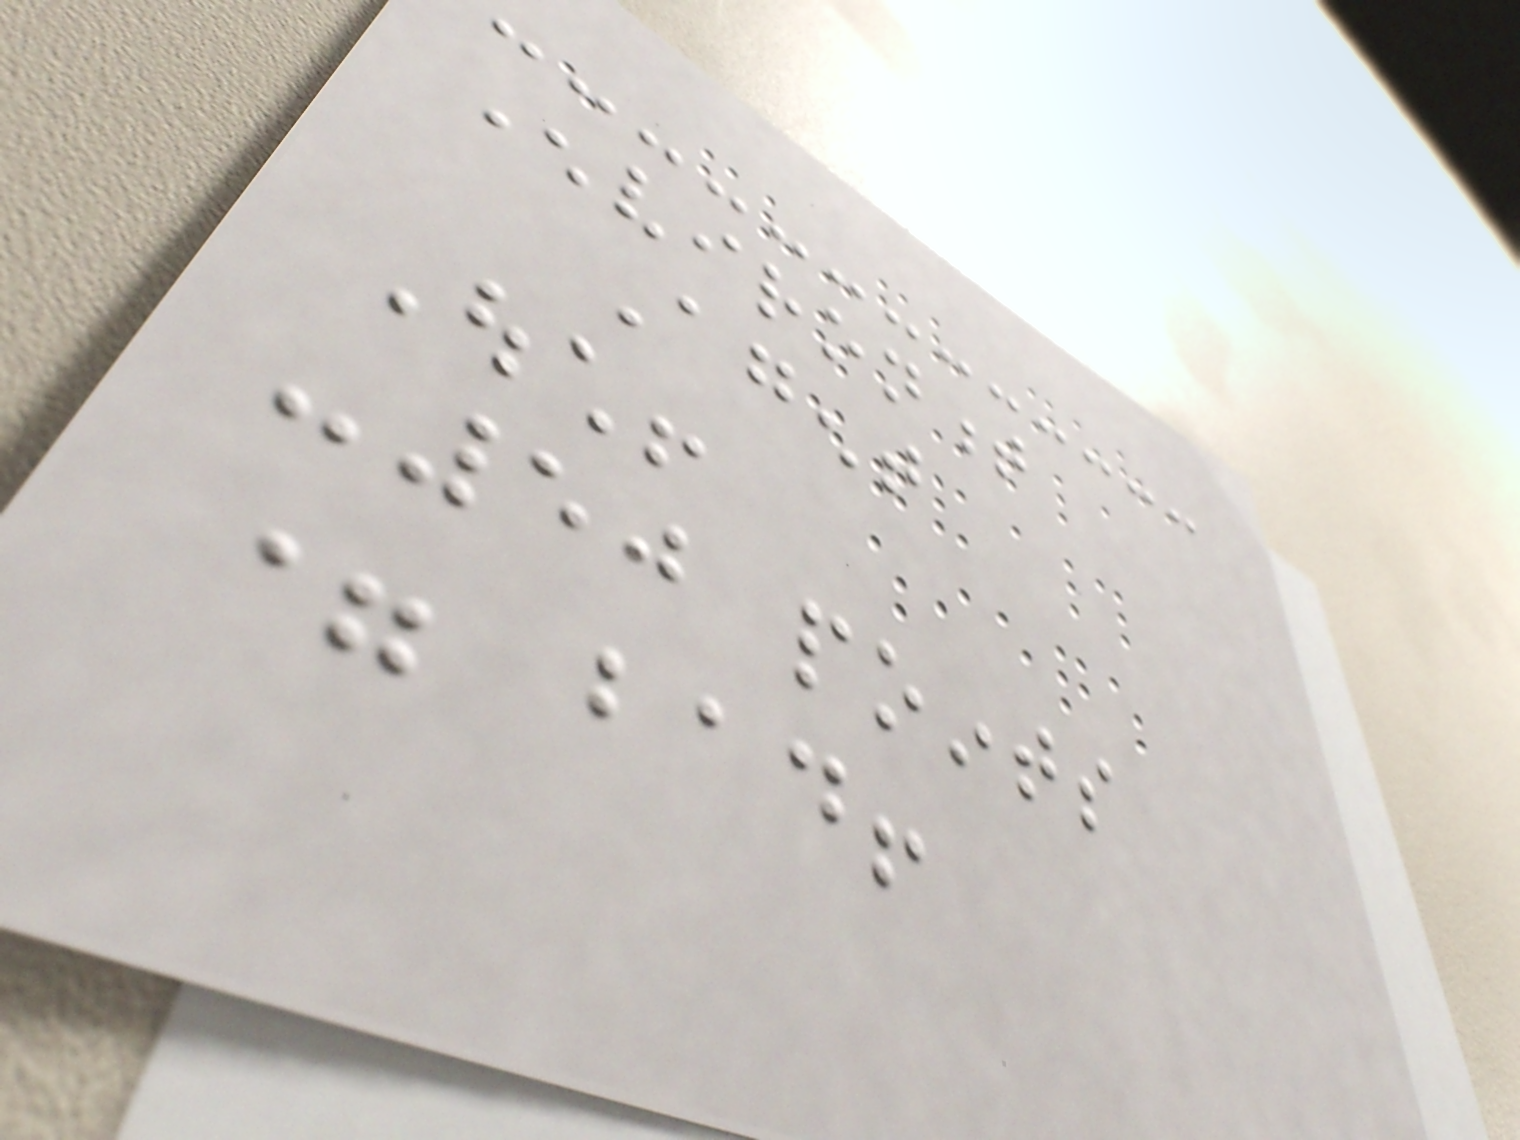Environment
Agent
Ouch!
-50 points
= bad!
